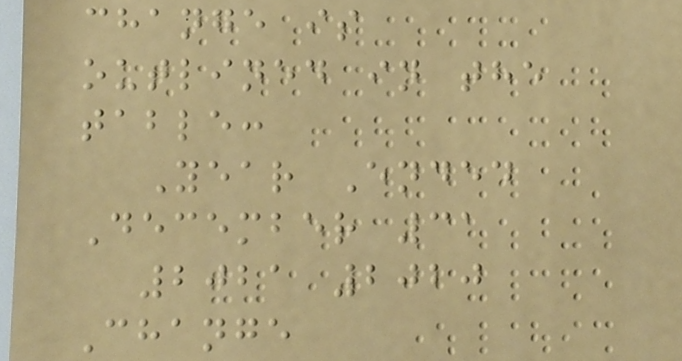change is
outlined in the
table:
Year Ended
December 31
2021 2020
Change
